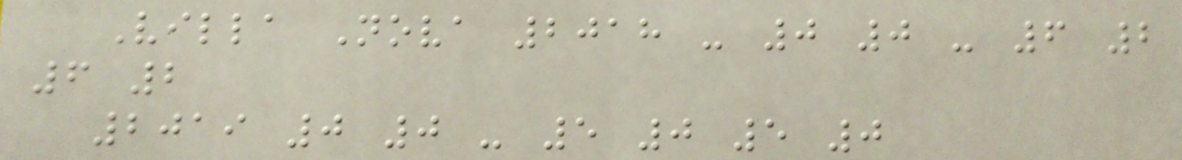Villa Nova 2018 - 0 0 - 6 2
6 2
2019 0 0 - 5 0 5 0
